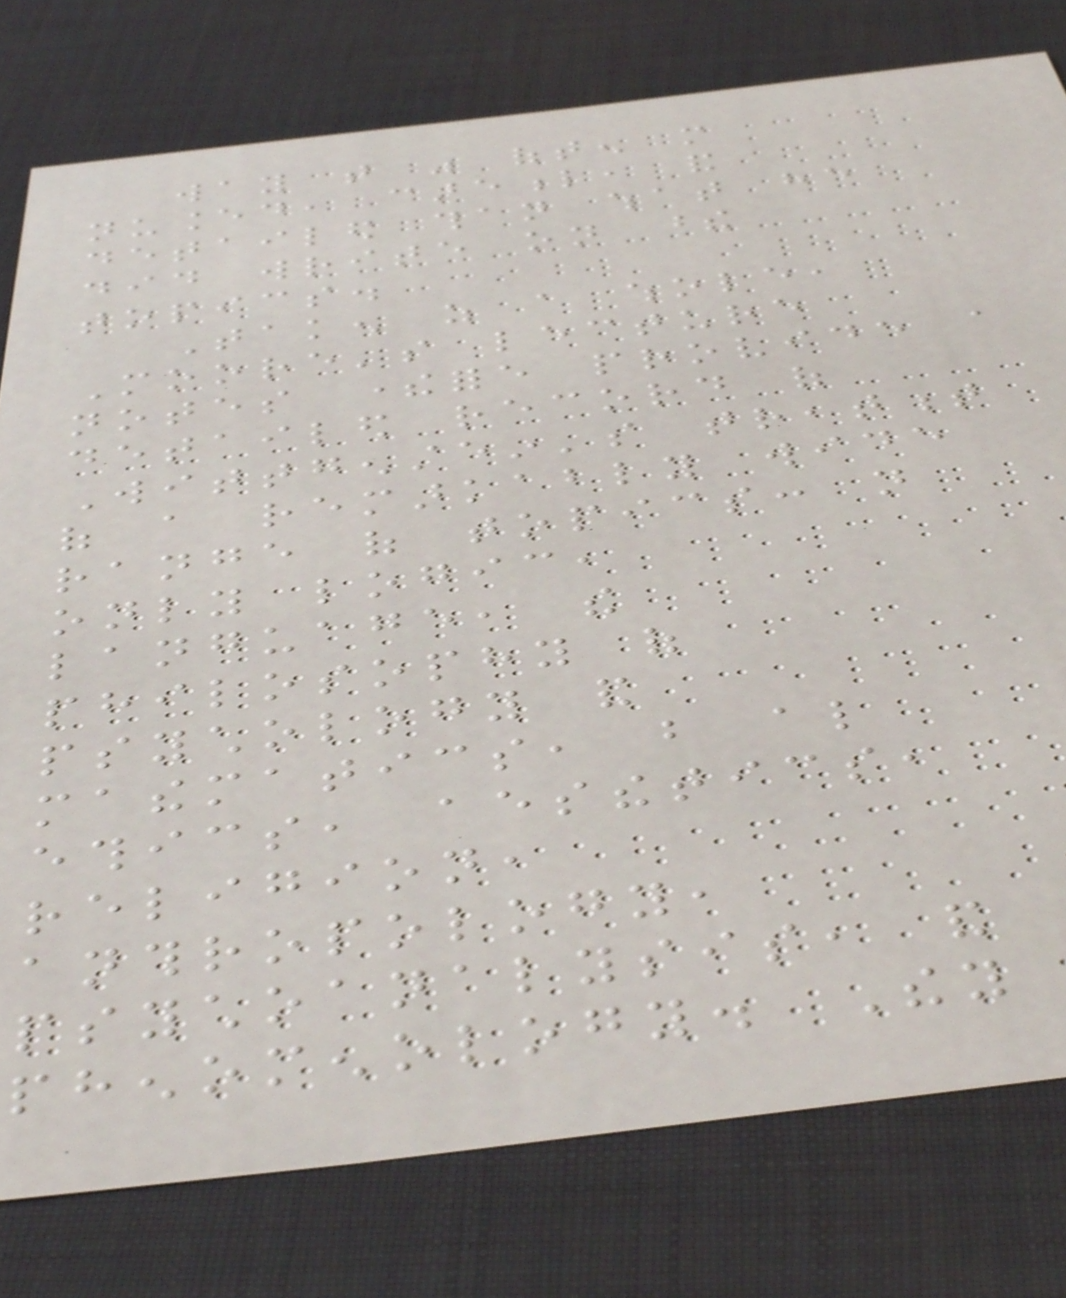way that was often more
nuanced, careful, and
detailed than what he
did write on these
topics.
Taken as a whole,
Moore's lecture
notes therefore provide a
detailed record of
Wittgenstein's treatment
of a remarkably wide
range of topics: not
only logic,
language, the
philosophy of
psychology and
mathematics, but also
ethics, aesthetics,
religion,
anthropology,
psychoanalysis, and
phenomenology. They
